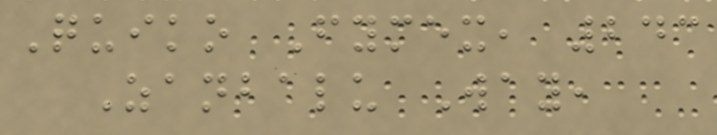Quiko Fymex, 243
Zanbalu Way,
